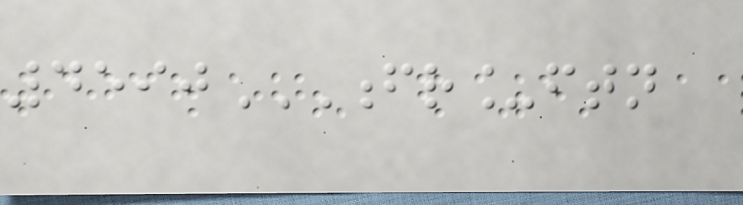4590FR_FTN
